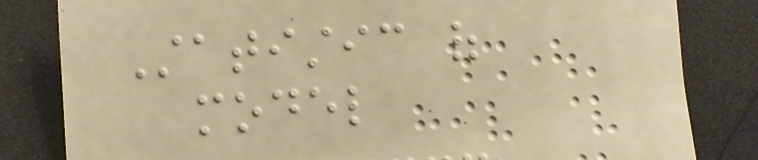Statistic of
model
